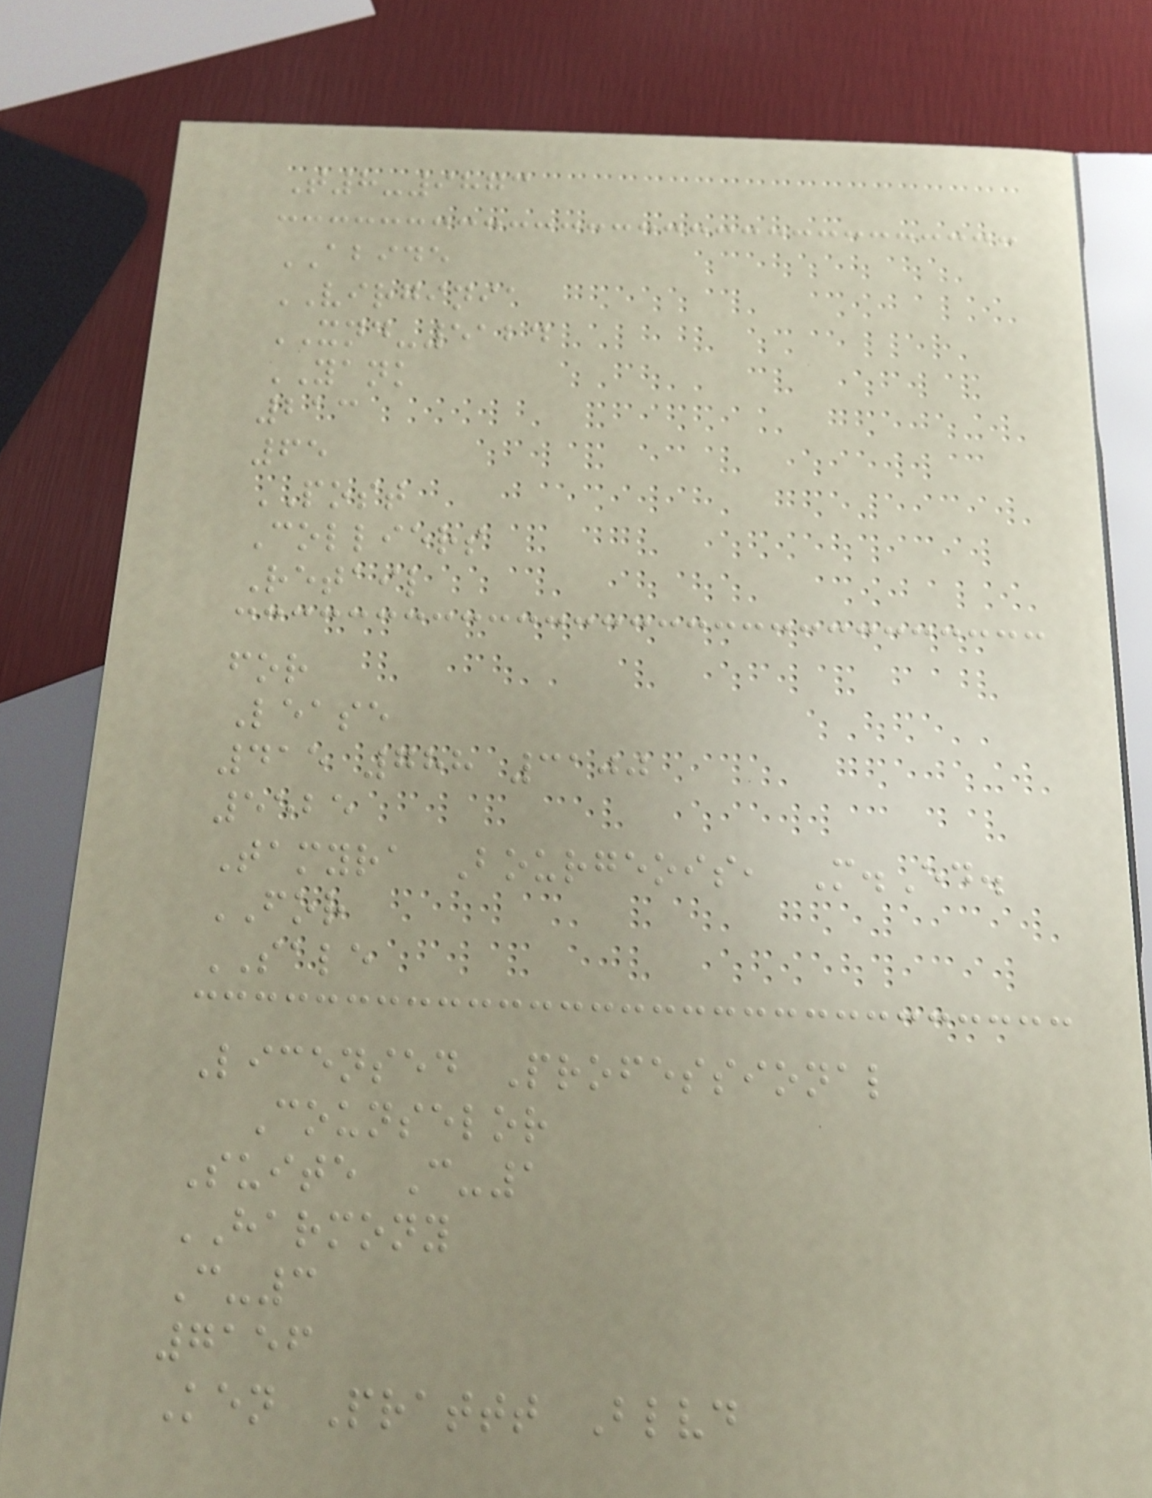T8-9873
ABIDE
VIRGINIA
XND-5124
YANK
213
65
POST
Colliers
Retail
for
Lease
415 788 3100
5525
Tamyra Bourgeois, M.Ed.
FOR
SALE
Licensed Professional
Counselor
Suite C-1
HARMONY
C-3
7156
Ken Prattt Blvd
